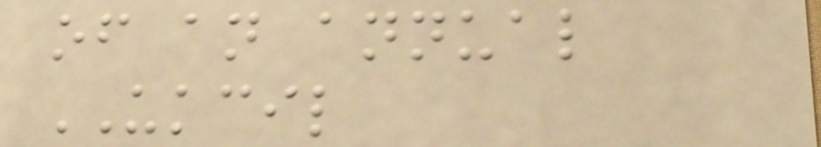of an annual
UKCIL
